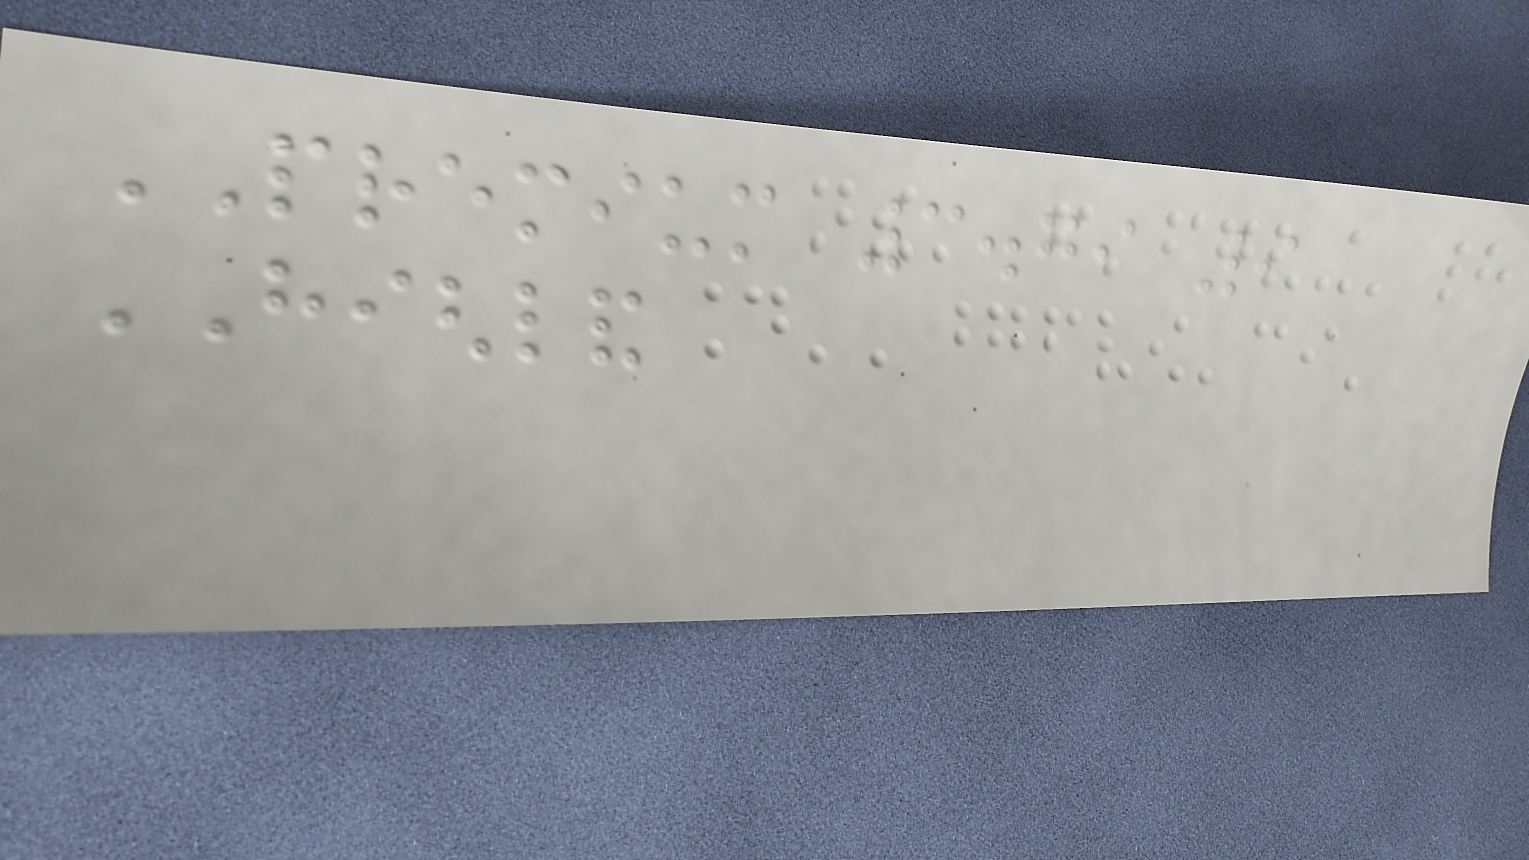PREMIUM 3.79 9
HIGHLAND
